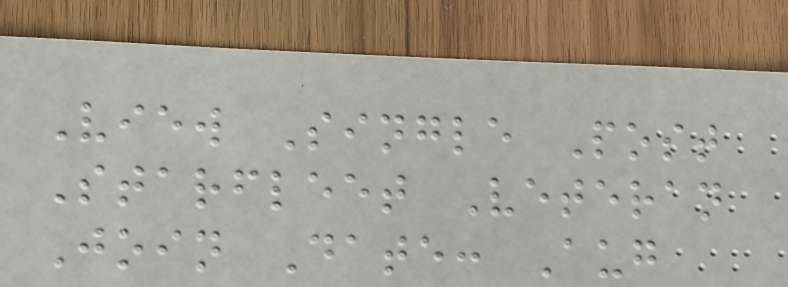View Single Post
Starfleet Veteran
Join Date: Aug
